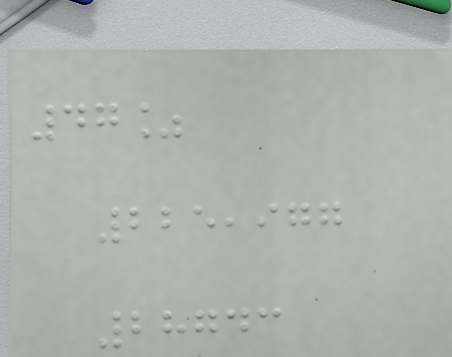47%
225,977
28743
